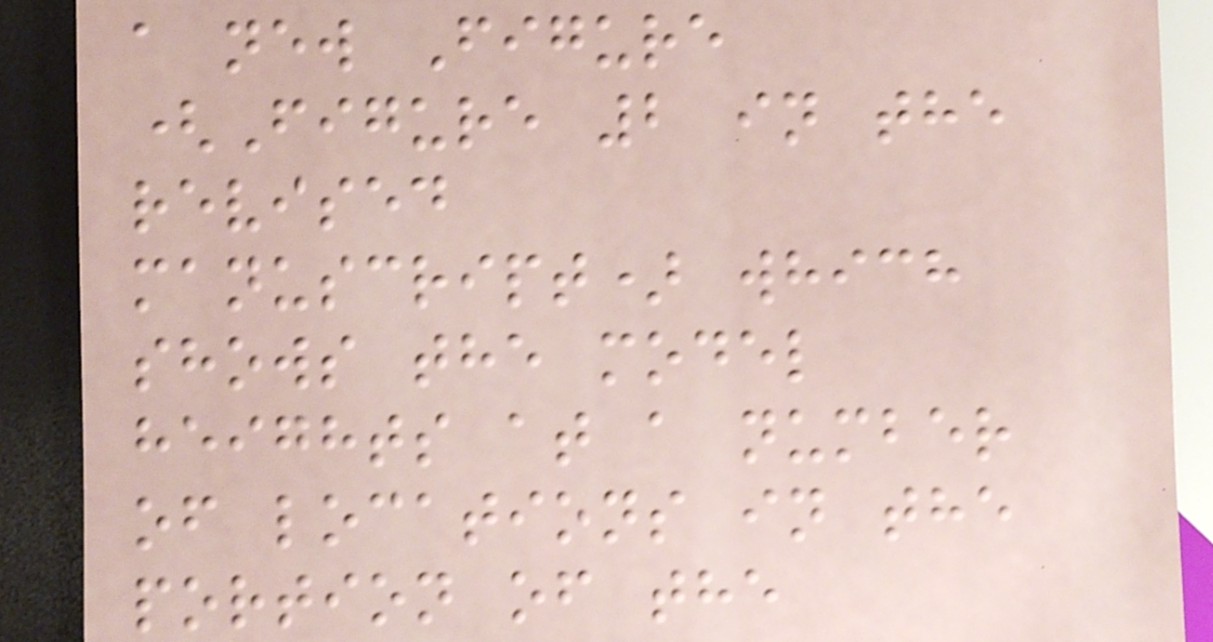a new Figure
(Figure 2 in the
revised
manuscript) which
shows the model
heights at a number
of locations in the
portion of the
